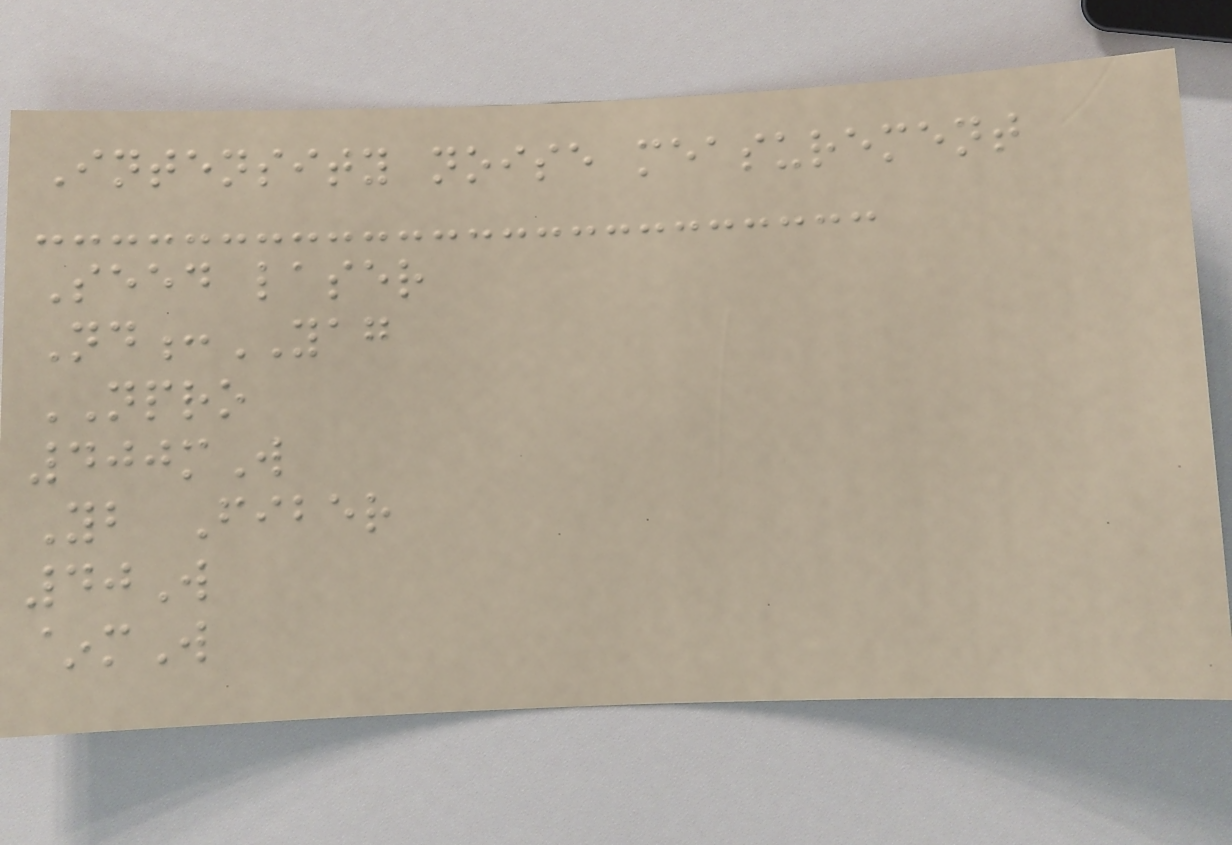Intensity noise measurement
Seed laser
Nd:YAG
NPRO
400mW
Yb Fiber
40W
~mW
